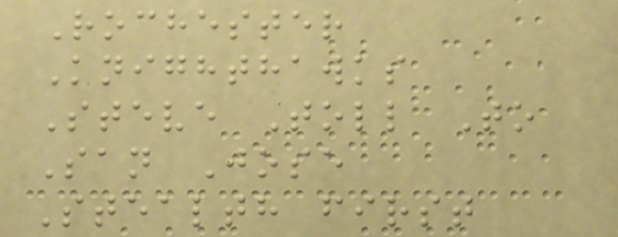Rochester
Knighthawks
Steve Toll To
San Jose
Stealth first
